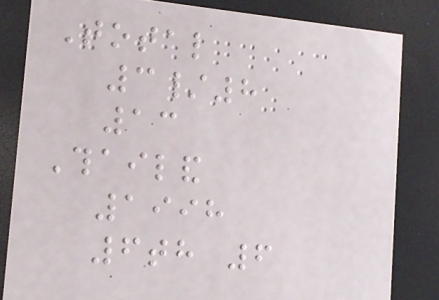Total
3/8
13
Thailand
1998
6th 6
